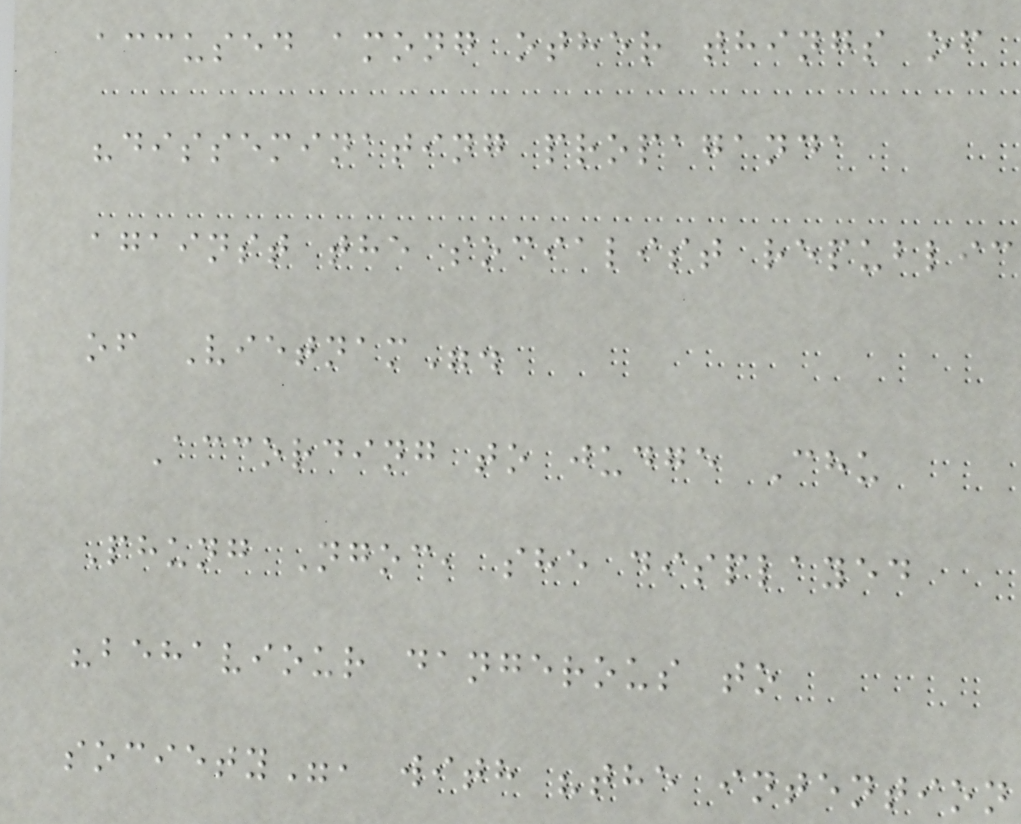accused among other things of
"disseminating propaganda
against the socialist republic
of Vietnam".
According to judge Chu
Phung Ngoc, she displayed
"behaviour dangerous to
society", with "the intention
